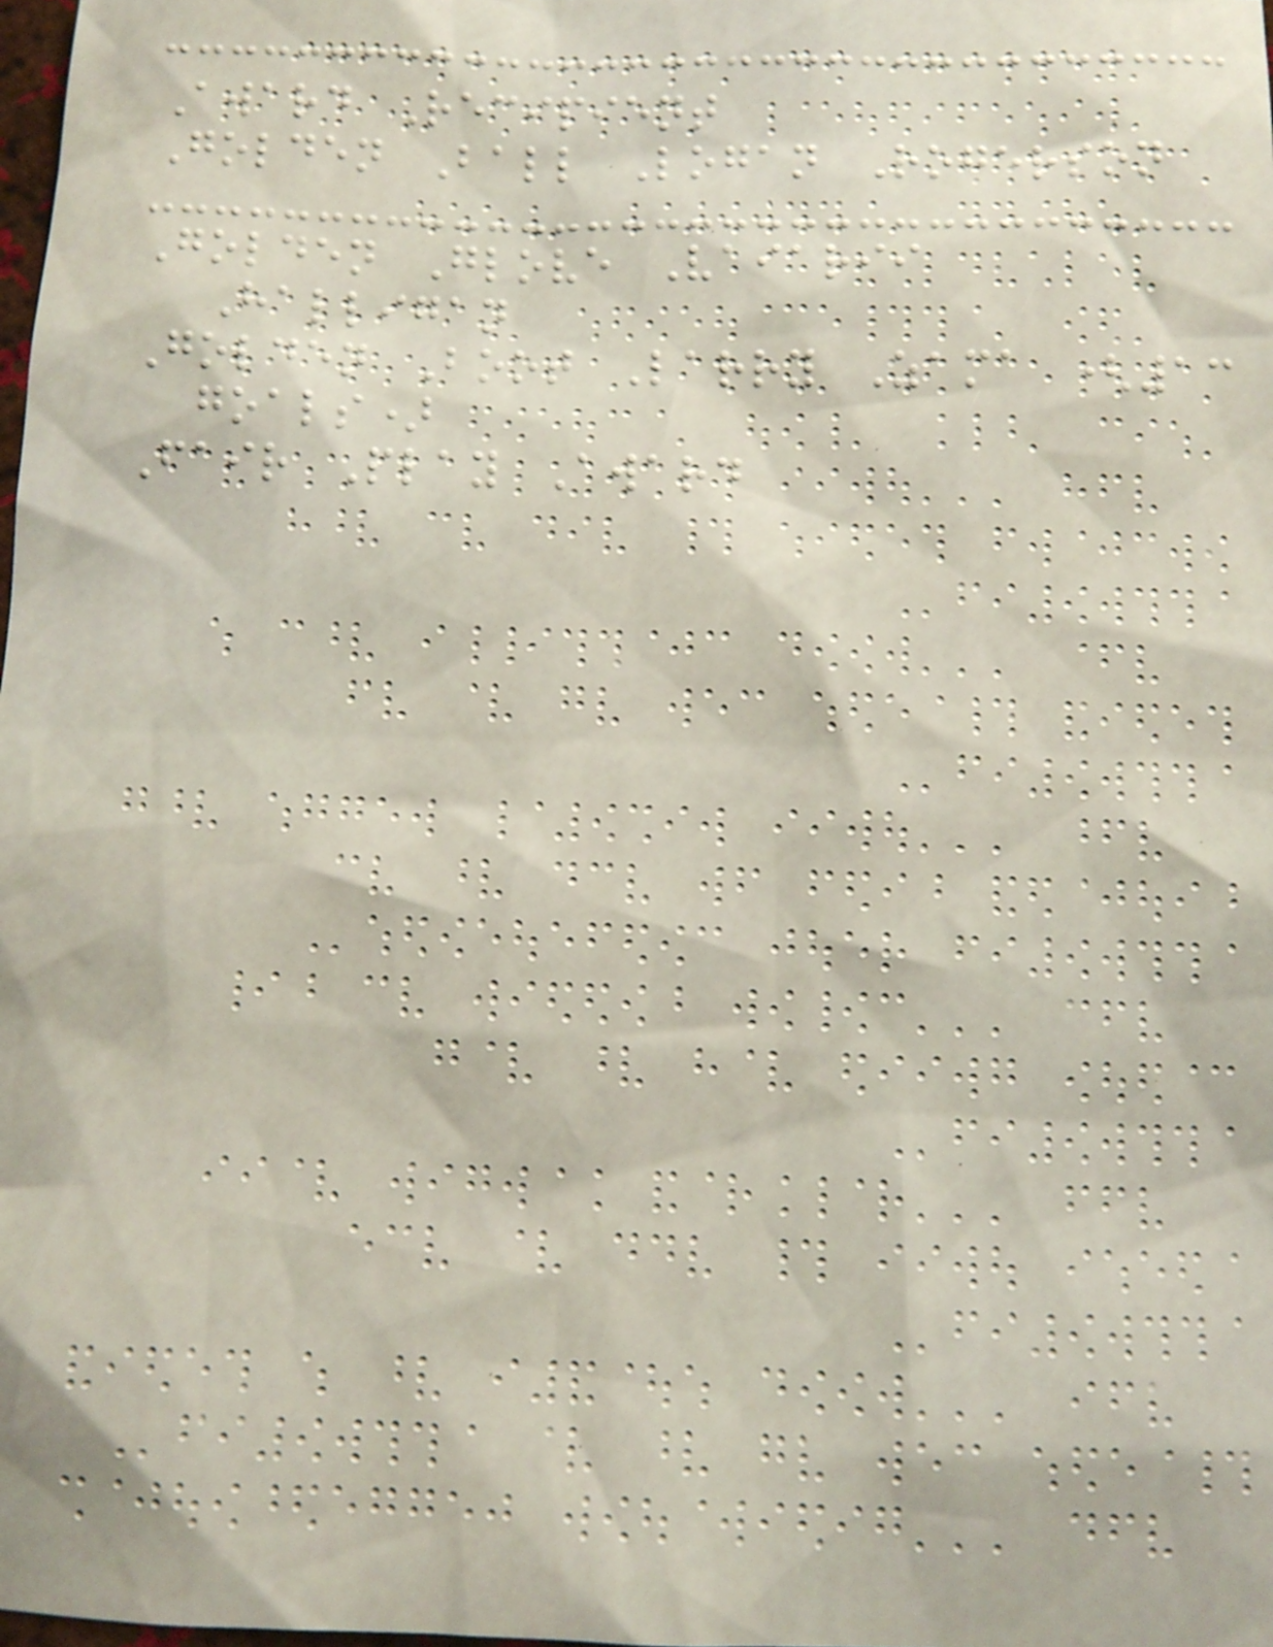Award Recipient
Golden Ball Logan Rogerson
Golden Glove Vaiarii
Halligan
Golden Boot Larry Zama (13
goals)
Fair Play Award
